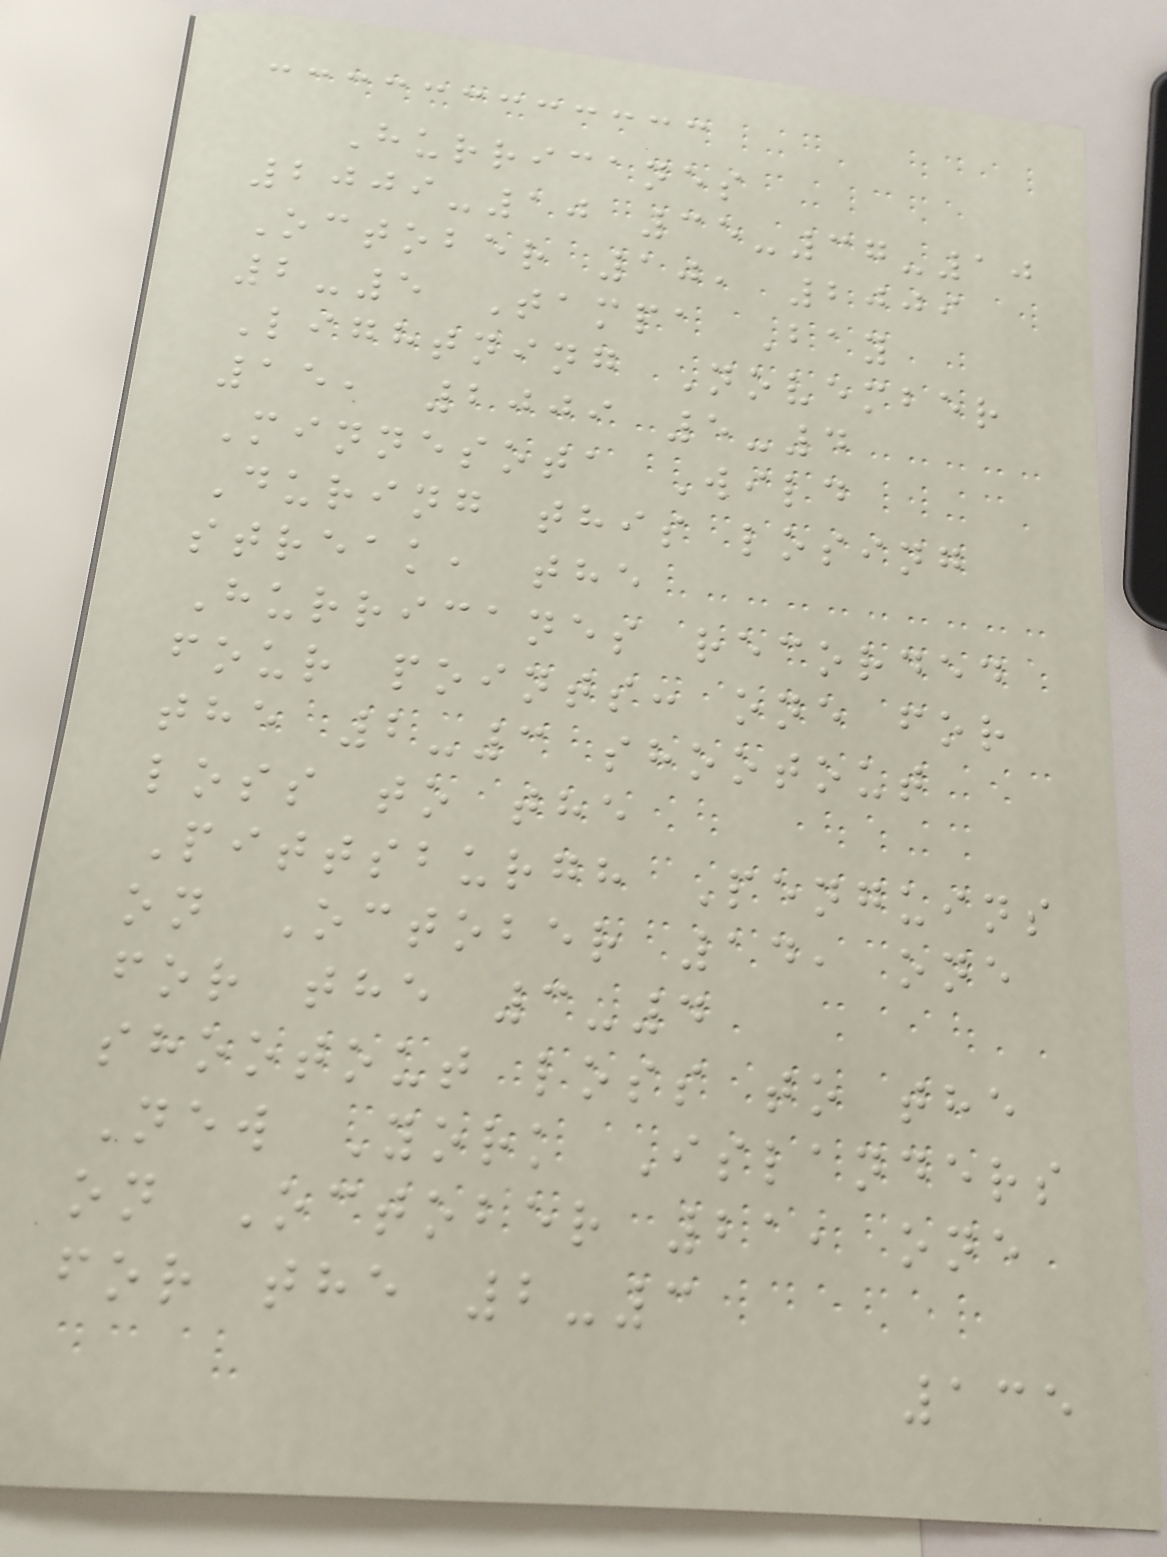Hurricanes
2009-10 35-37-10
October 10, 2009
2-5 Tampa Bay
Lightning November
15, 2009 5-4
Minnesota Wild
During this losing
streak, the
Hurricanes recorded
four points: one for
the 2-3 shootout
loss to the
Pittsburgh Penguins
on October 14, one
for the 3-4
shootout loss to the
New York Islanders
on October 21, one
for the 2-3
135
